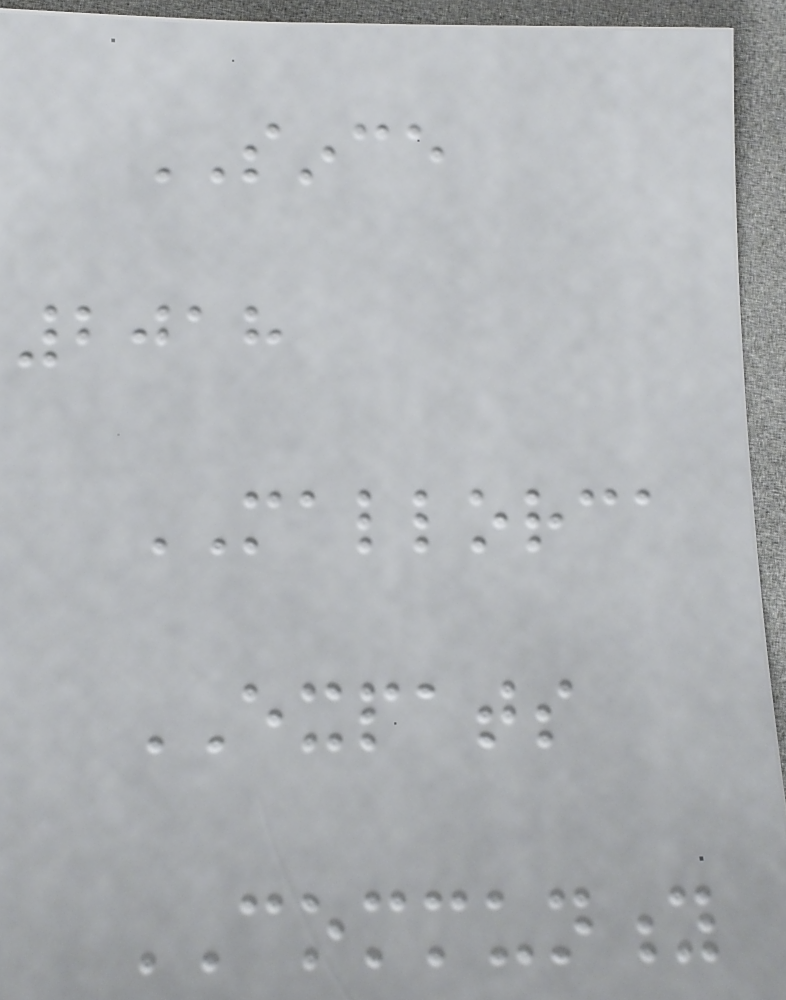SINCE
2018
MALLORCA
EXPATS
COMMUNITY
